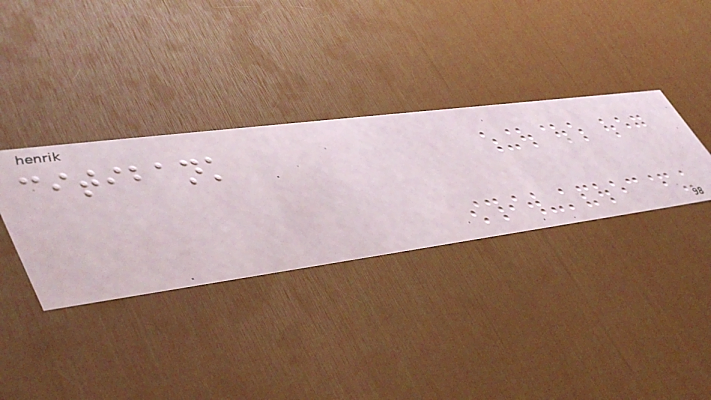citibank
